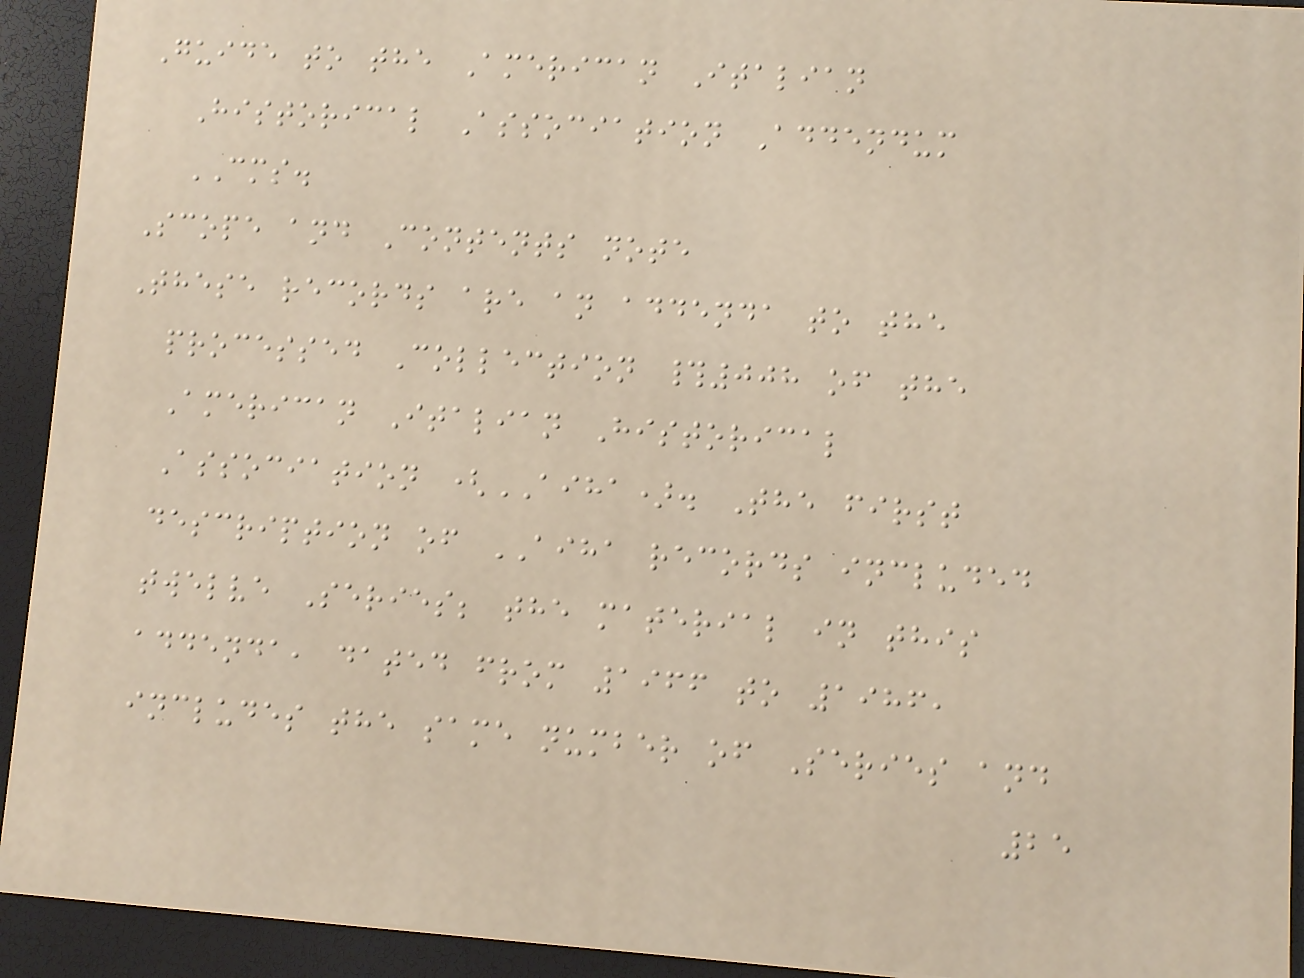Guide to the American Italian
Historical Association Addendum
CMS.
Scope and Contents note
These records are an addenda to the
processed Collection #008 of the
American Italian Historical
Association (AIHA). The first
description of AIHA records included
twelve Series; the material in this
addenda, dated from 1966 to 1986,
includes the same number of Series and
25
